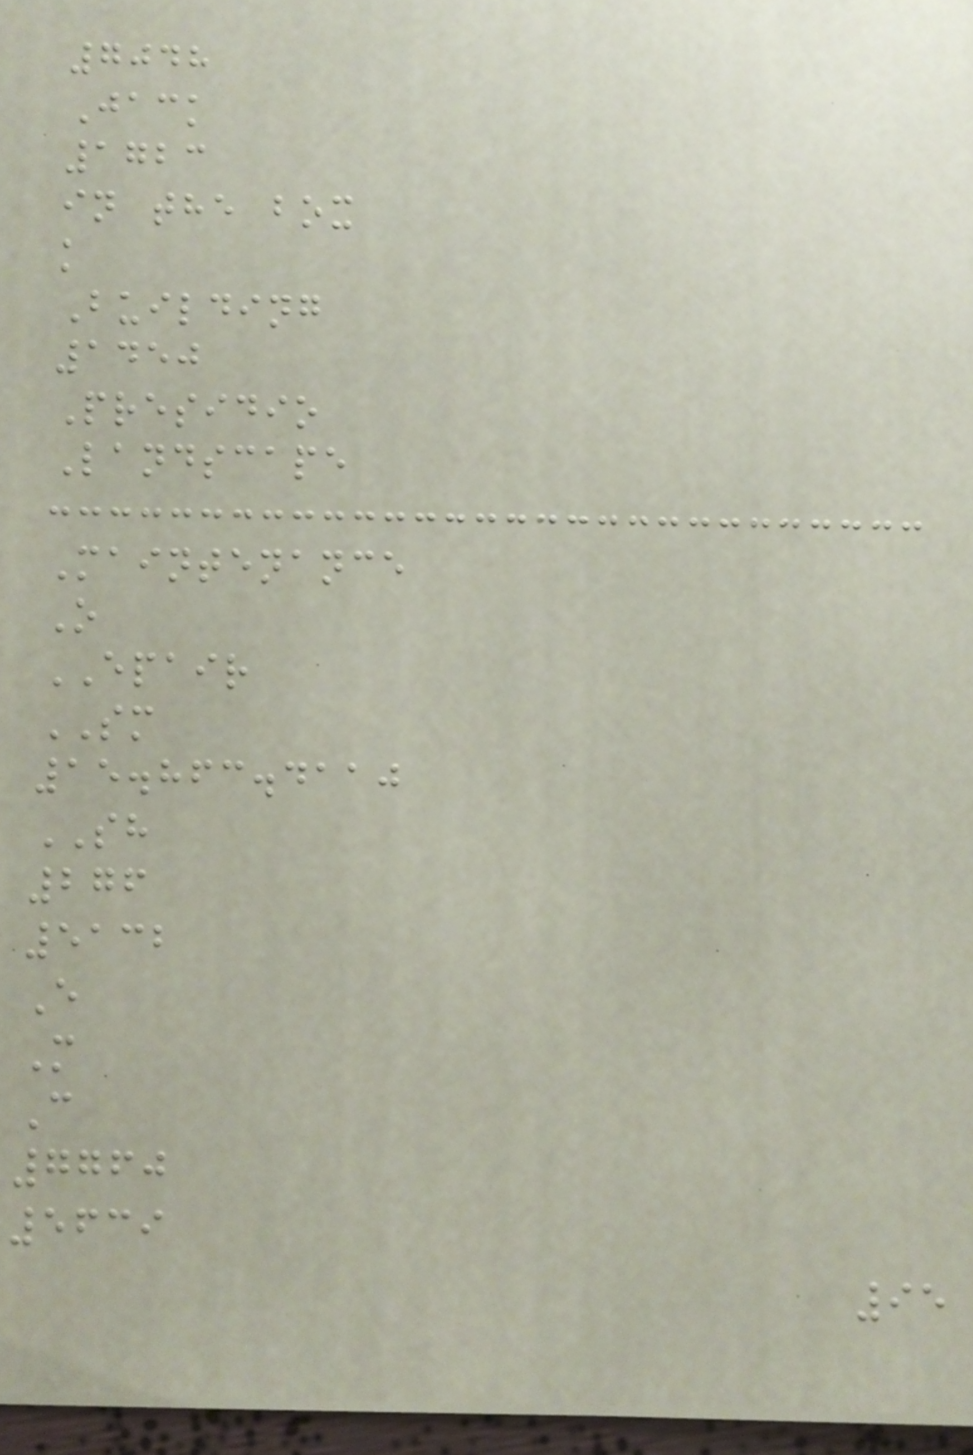7048
Jack
1723
in the box
k
Building
1450
Presidio
Landscape
Maintenance
O
EPAIR
SM
15.863.4110
SH
276
5132
E
M
C
7760
5639
95
